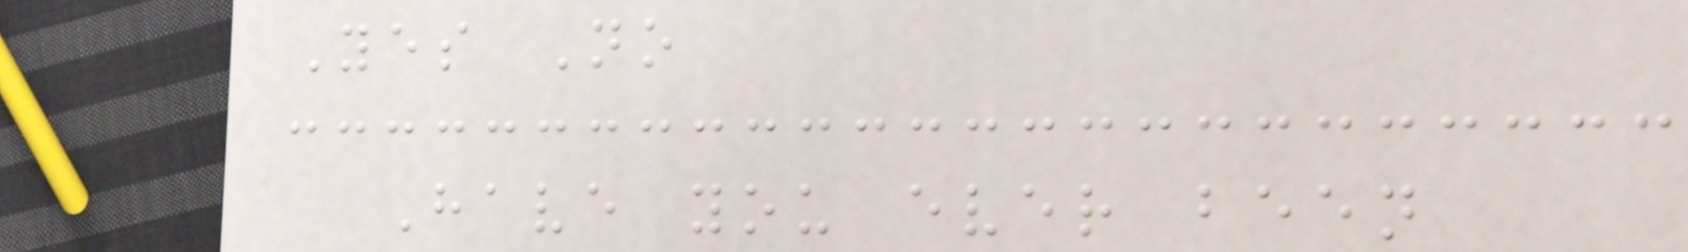Yes No
Have you ever been
